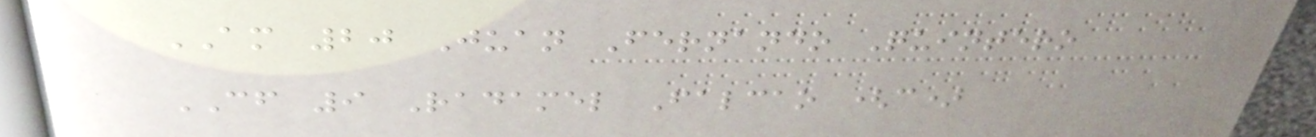AM 20 Juan Fernando Quintero
CF 9 Radamel Falcao (c)
